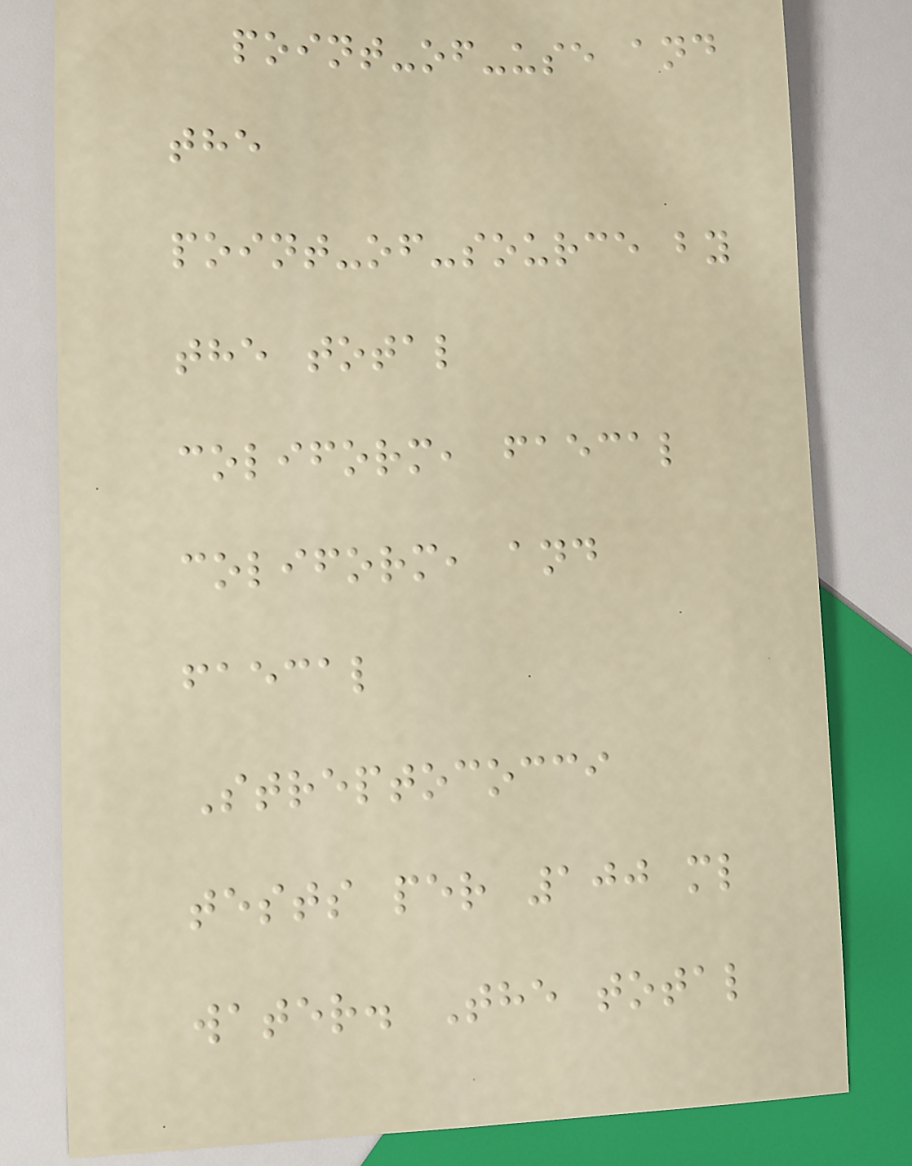point-of-use and
the
point-of-source by
the total
coliform, faecal
coliform, and
faecal
Streptococci
tests per 100 ml
water. The total
